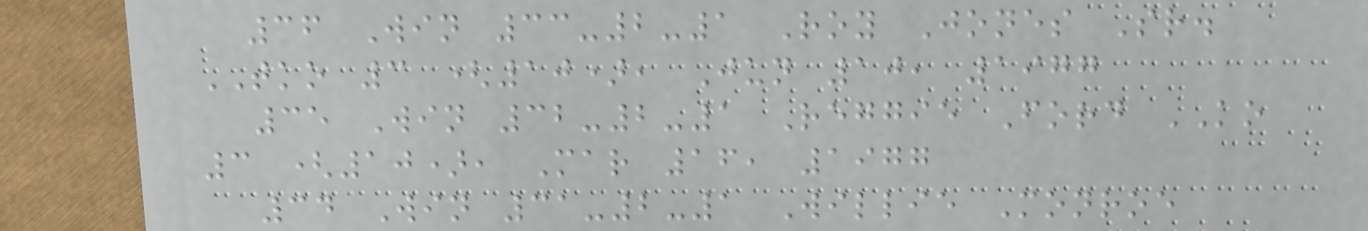36 Win 33-2-1 Roy Jones Sr.
TKO 3 (10), Jun 10, 1977
35 Win 32-2-1 Reggie Ford KO
3 (10), Mar 16, 1977
34 Win 31-2-1 Willie Monroe
